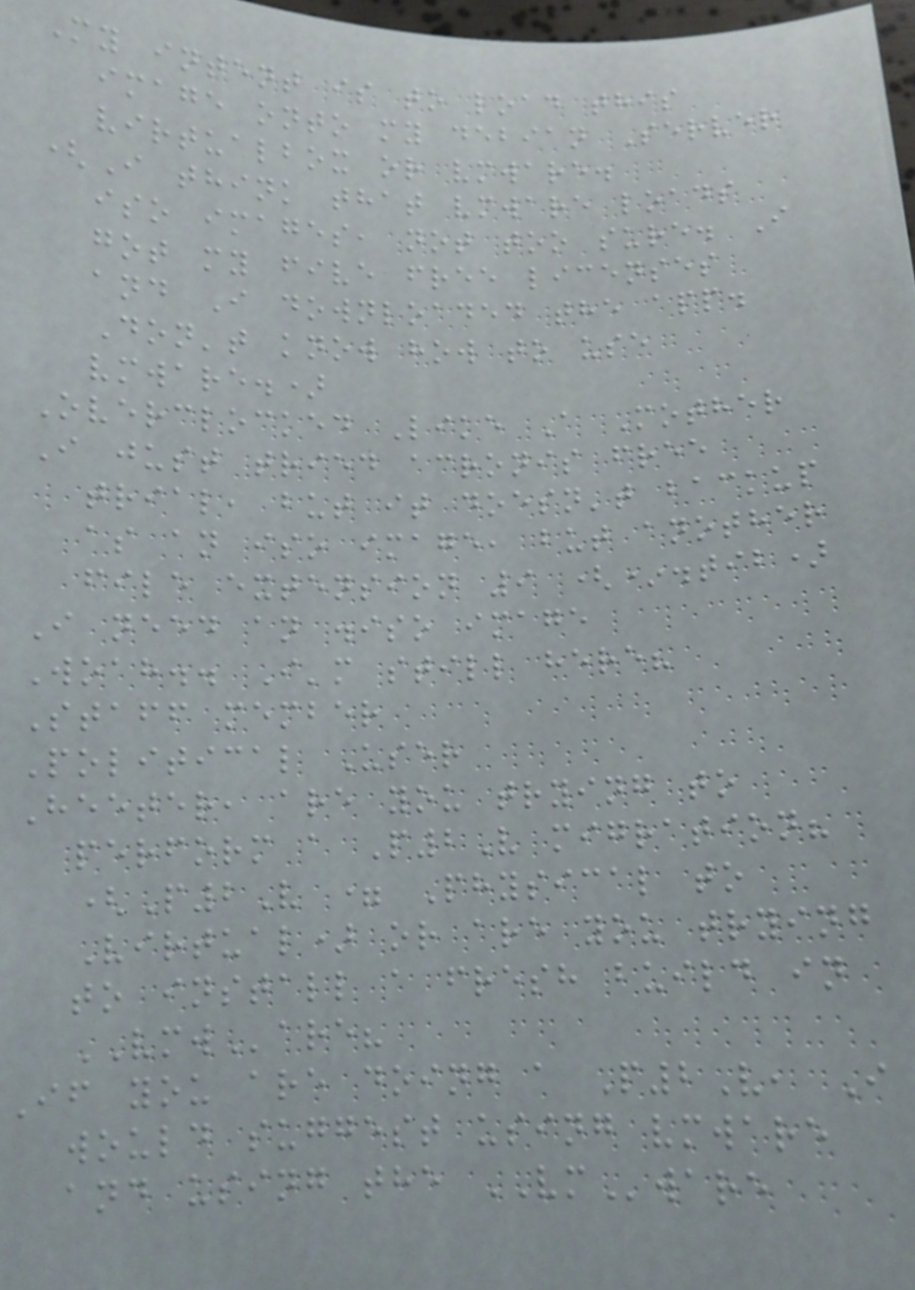My intent is to load this
image onto my debian Server
virtualbox or vmware.
(I think that vmware loads
iso images, not too sure. I
got my five free licenses
and I downloaded the app.
Don't know how to use
vmware.)
Overclocked Like A Mother
I just tried acronis free
trial, but it doesn't backup
as an iso image, but another
file extension 9 (*.tib)
I need an .iso image
Woah.. I'm still here?
Staff member
Political User
Heeter, are you trying to
perform a P2V migration?
(P2V = Physical to
Virtual) or are you trying
to install a fresh build in
VMWare?
If you are doing a P2V, I
would suggest using vmware
and using the VMware
